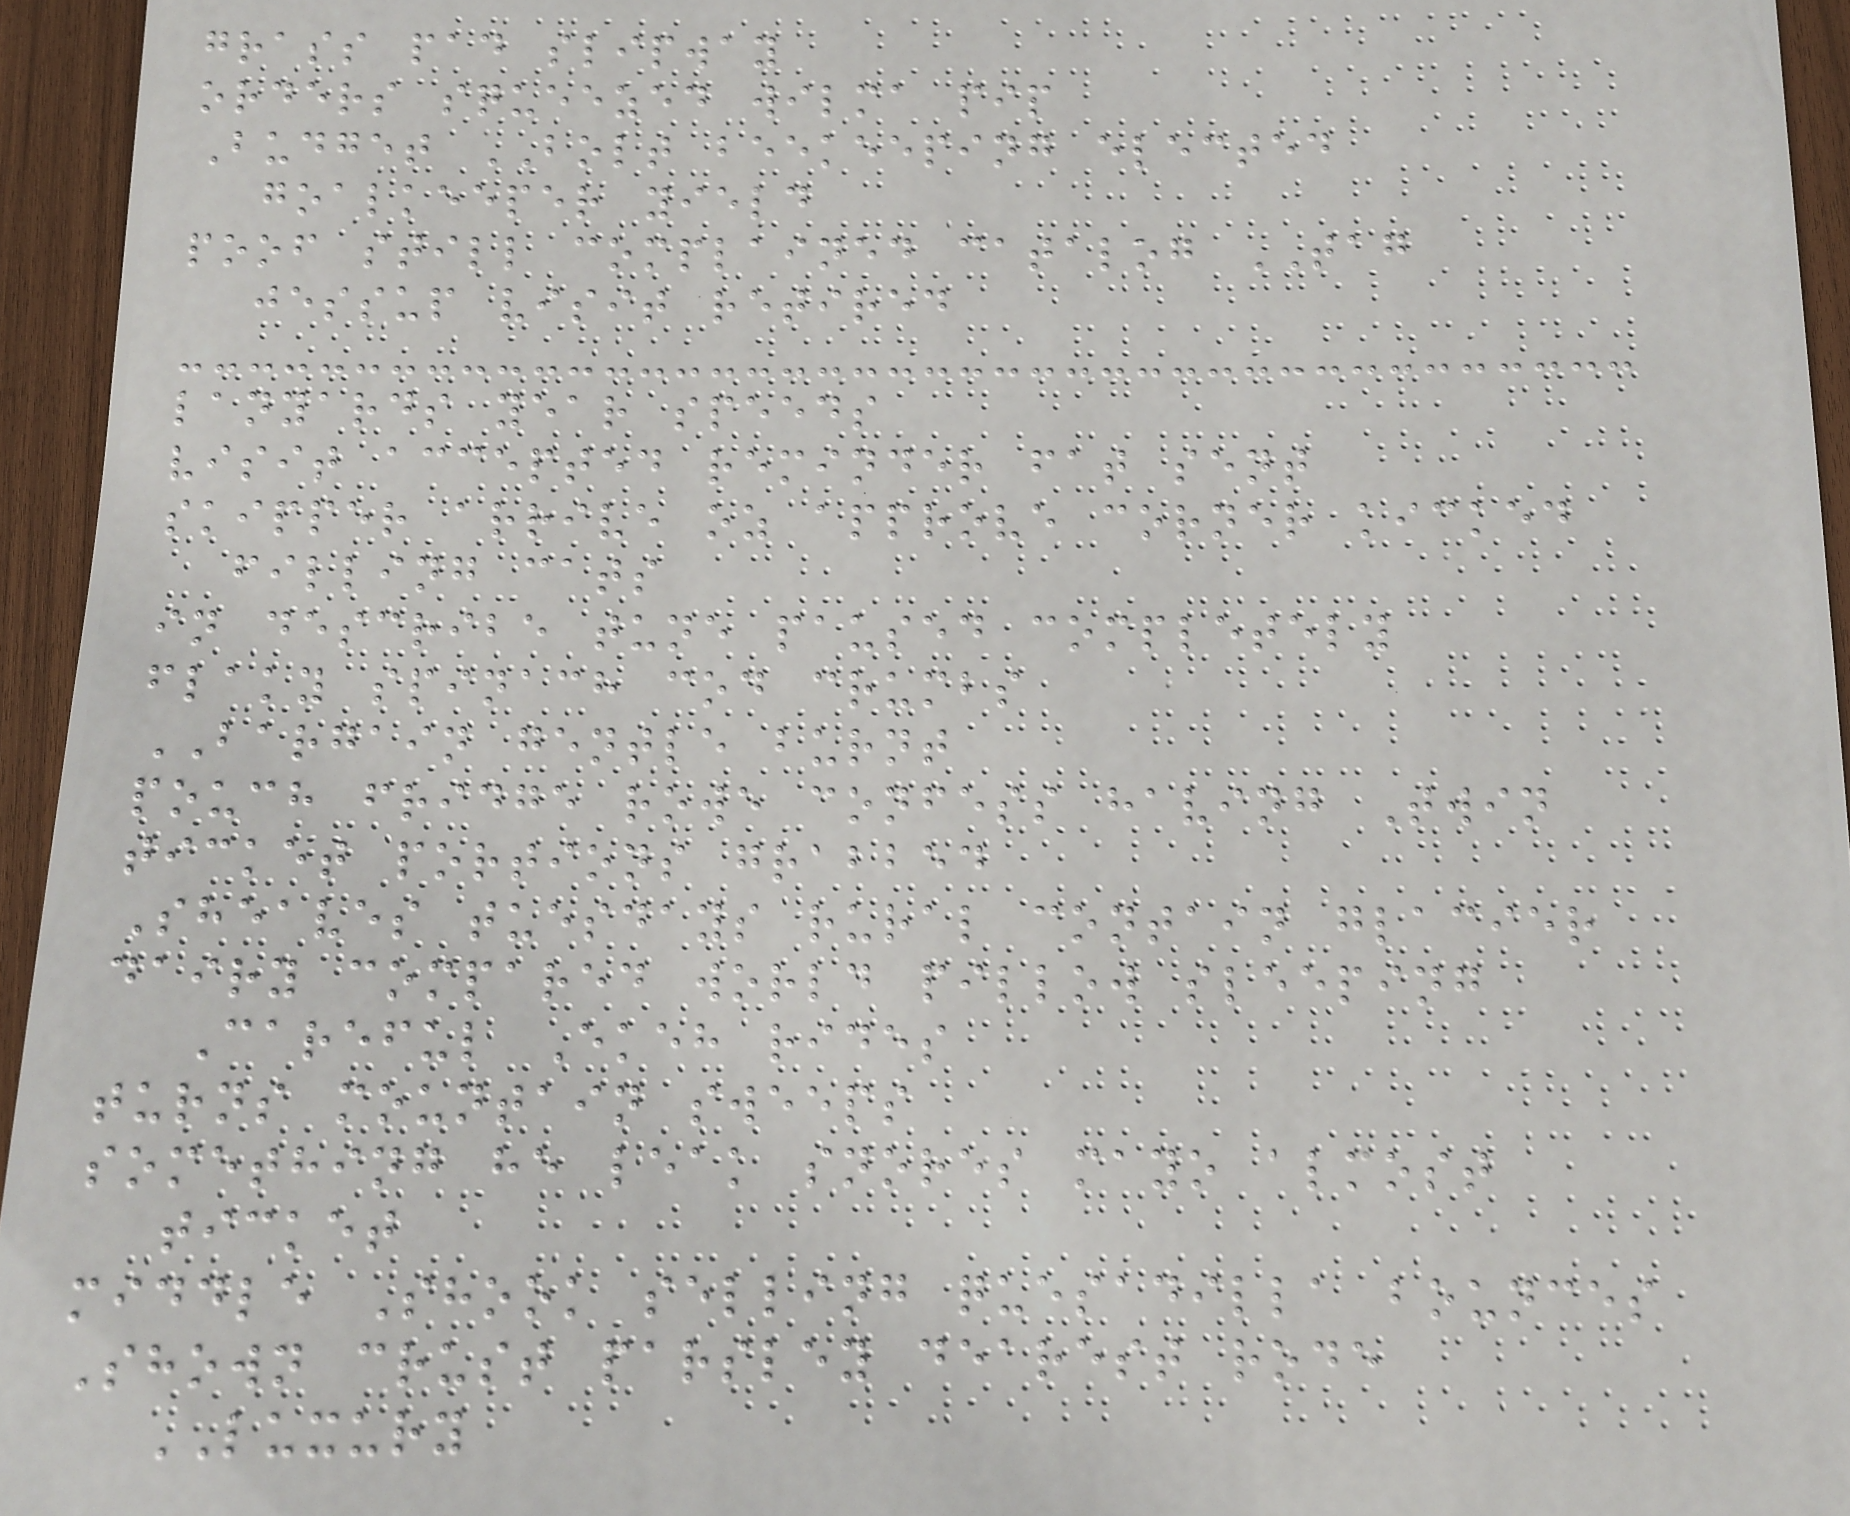grass pad slipway
orders squeezed wilma pip
Budget BOLT beekeeping elected
goalkeeper yield
poof still complained catalog TAG
jessup visit retired
lanyards year speeds
visit accepted reminder fat sent
skipper arrive oz approve corner kicked
filling cats
in describe tune paused completely
flaky spinach cod crumbs
BARGAIN gentle burnt
pouch fridge rowe confess having Twin
ticket portions grabbed
Sheaves tuesdays rural contain glacier
dairy compared world pillow sleeping
Careful Ekeh rides
turns mountain sweeps
something he leak snores mayo almost
ticket
middle Shook selling quesadilla bounces
Shown crust parsley dearest rode
LUXURY
